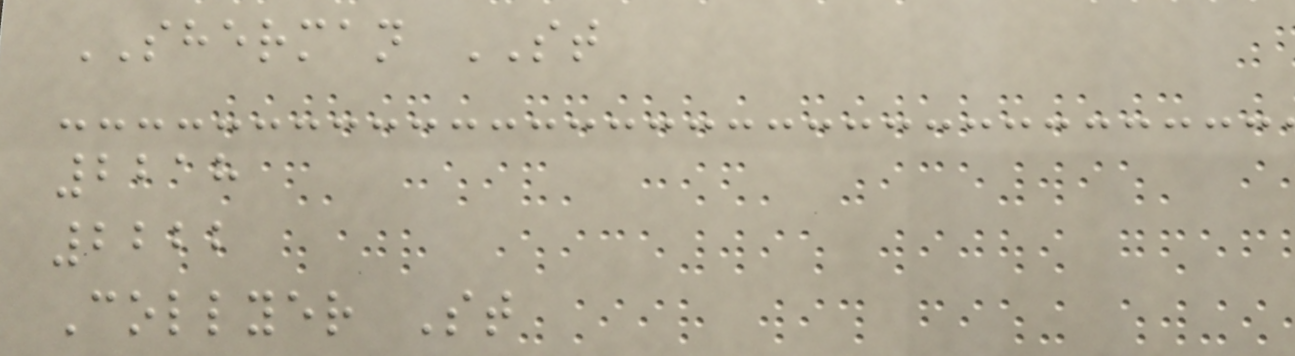SHERMAN ST
2218
2222
Collyer St
